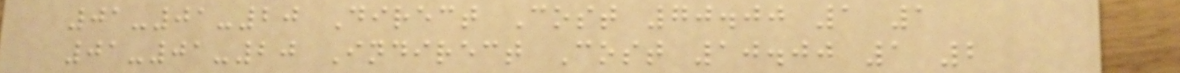01-01-20 Direct Cost 70.00 1 1
01-01-20 Indirect Cost 10.00 1 2
